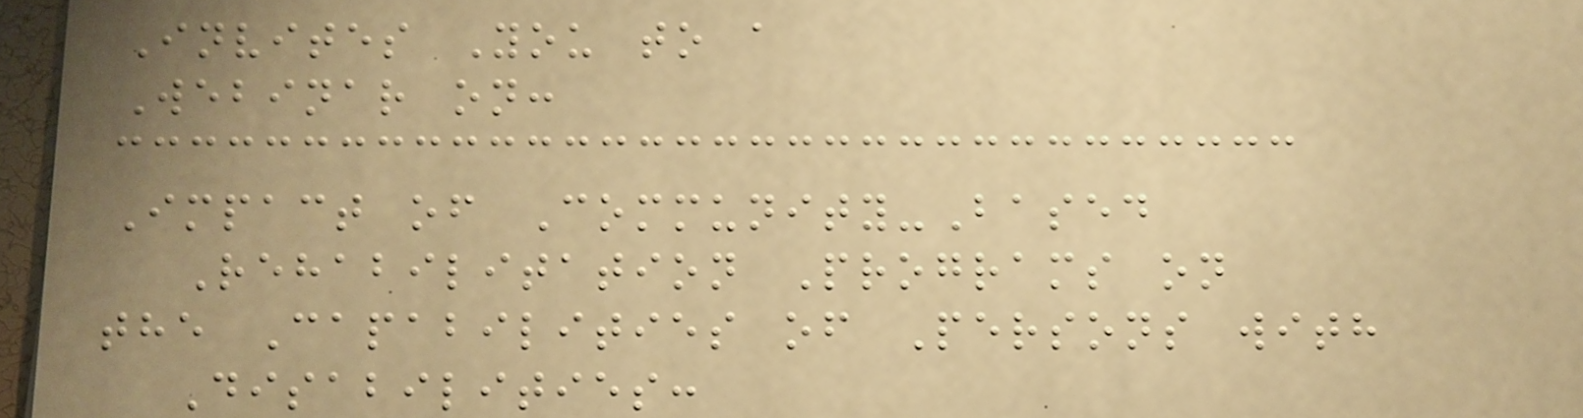Invites You to a
Webinar on:
Impact of Community-Based
Rehabilitation Programs on
the Capabilities of Persons with
Disabilities:
